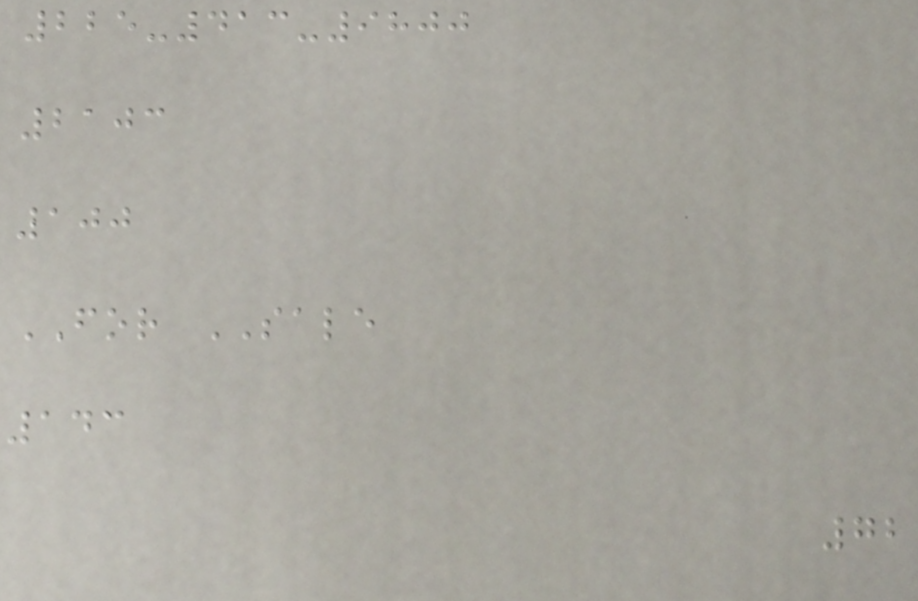225-413-9800
2103
100
FOR SALE
143
72
